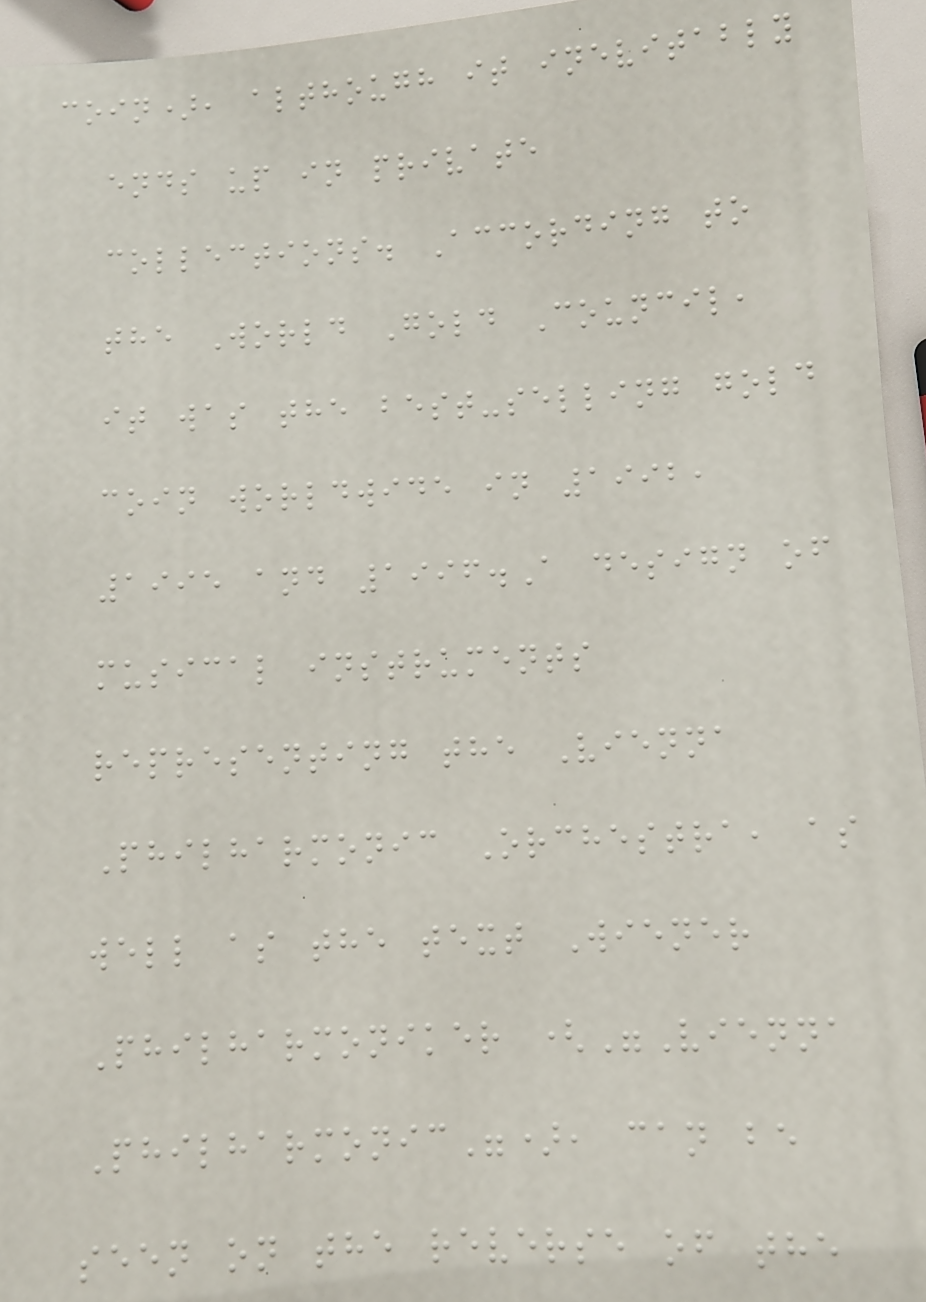coin), although it inevitably
ends up in private
collections. According to
the World Gold Council,
it was the best-selling gold
coin worldwide in 1992,
1995 and 1996.A design of
musical instruments
representing the Vienna
Philharmonic Orchestra, as
well as the text Wiener
Philharmoniker ("Vienna
Philharmonic"), can be
seen on the reverse of the
